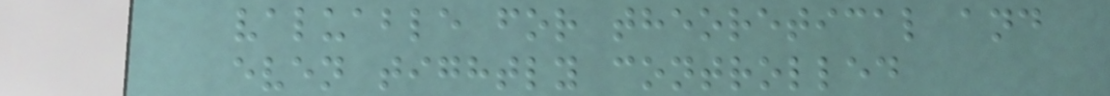valuable for theoretical and
even tightly controlled
